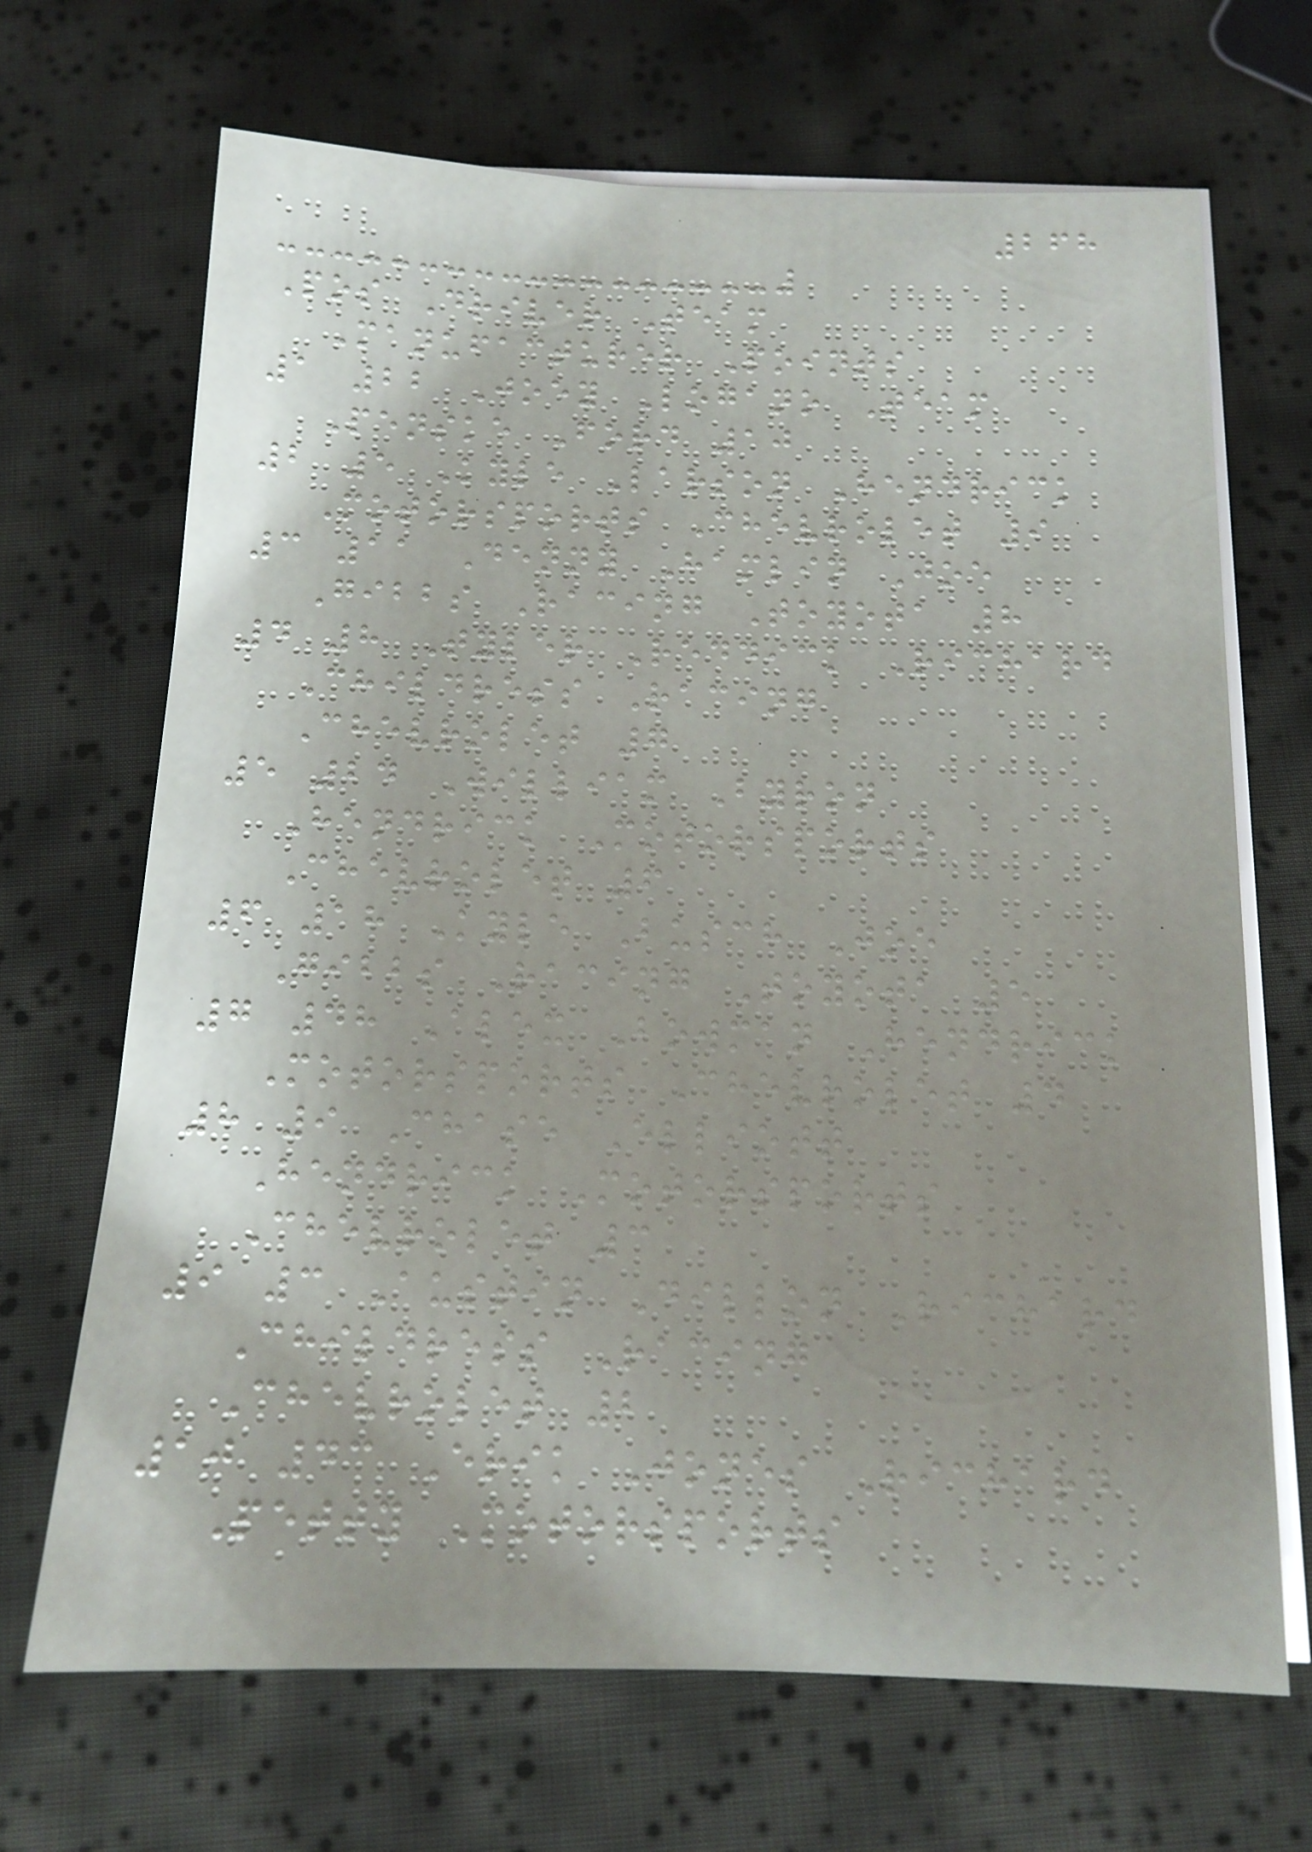268
Pos Driver Team
Manufacturer Points
1 22 Joey Logano Team
Penske Ford 10
2 5 Kyle Larson Hendrick
Motorsports Chevrolet 9
3 11 Denny Hamlin Joe
Gibbs Racing Toyota 8
4 8 Tyler Reddick Richard
Childress Racing
Chevrolet 7
5 24 William Byron
Hendrick Motorsports
Chevrolet 6
6 18 Kyle Busch Joe
Gibbs Racing Toyota 5
7 48 Alex Bowman Hendrick
Motorsports Chevrolet 4
8 9 Chase Elliott
Hendrick Motorsports
Chevrolet 3
9 3 Austin Dillon Richard
Childress Racing
Chevrolet 2
10 43 Erik Jones Richard
Petty Motorsports
